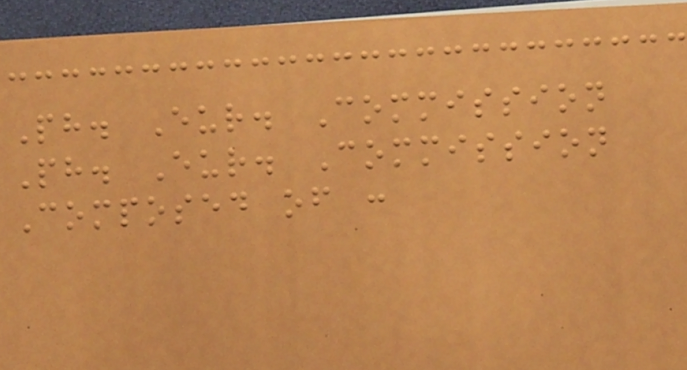Ph. Eur. Commission
Ph. Eur. Commission
Composed of :
